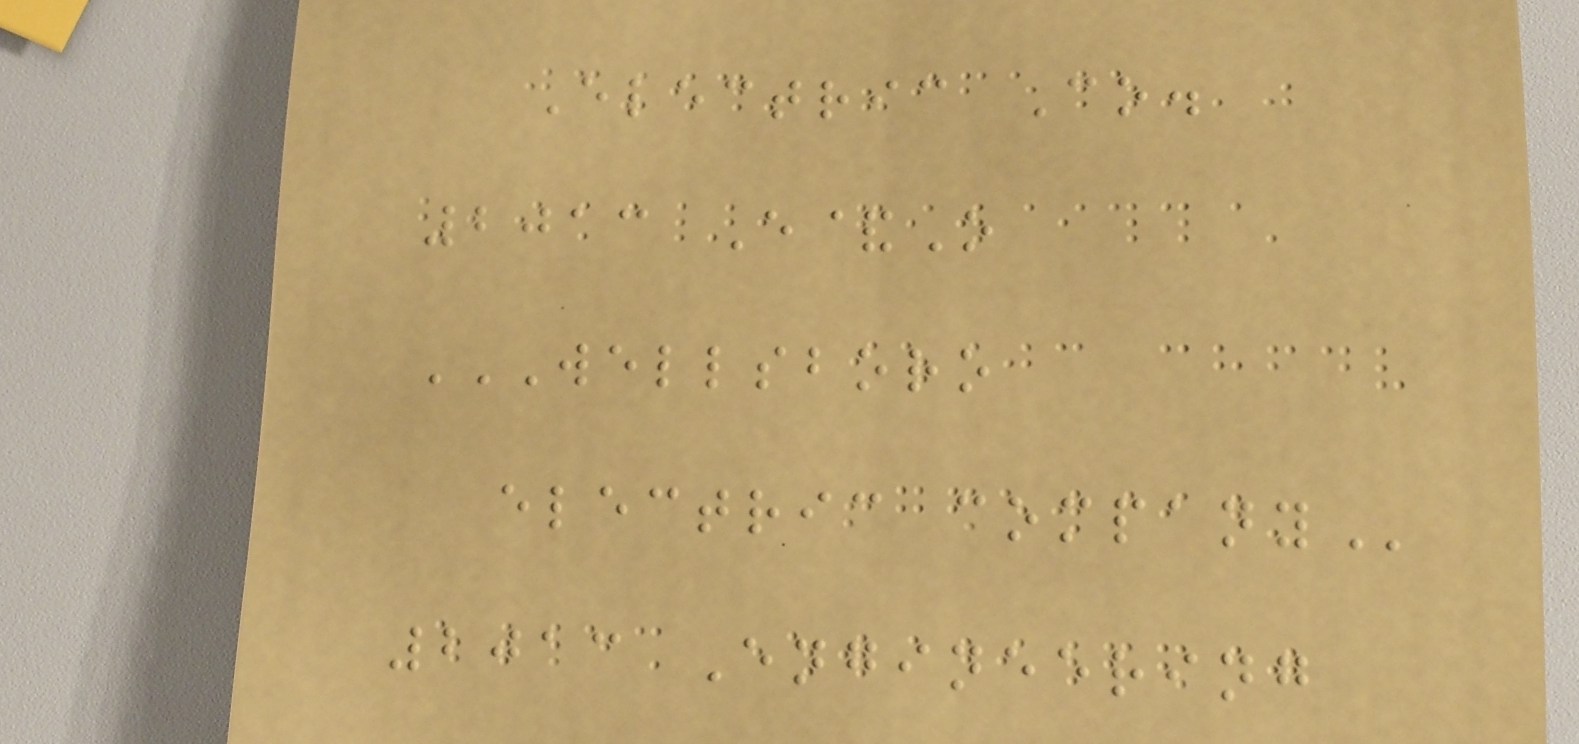Electric Co.
2013 E&O
WELLSBORO
ELECTRIC COMPANY
2013 Engineering
